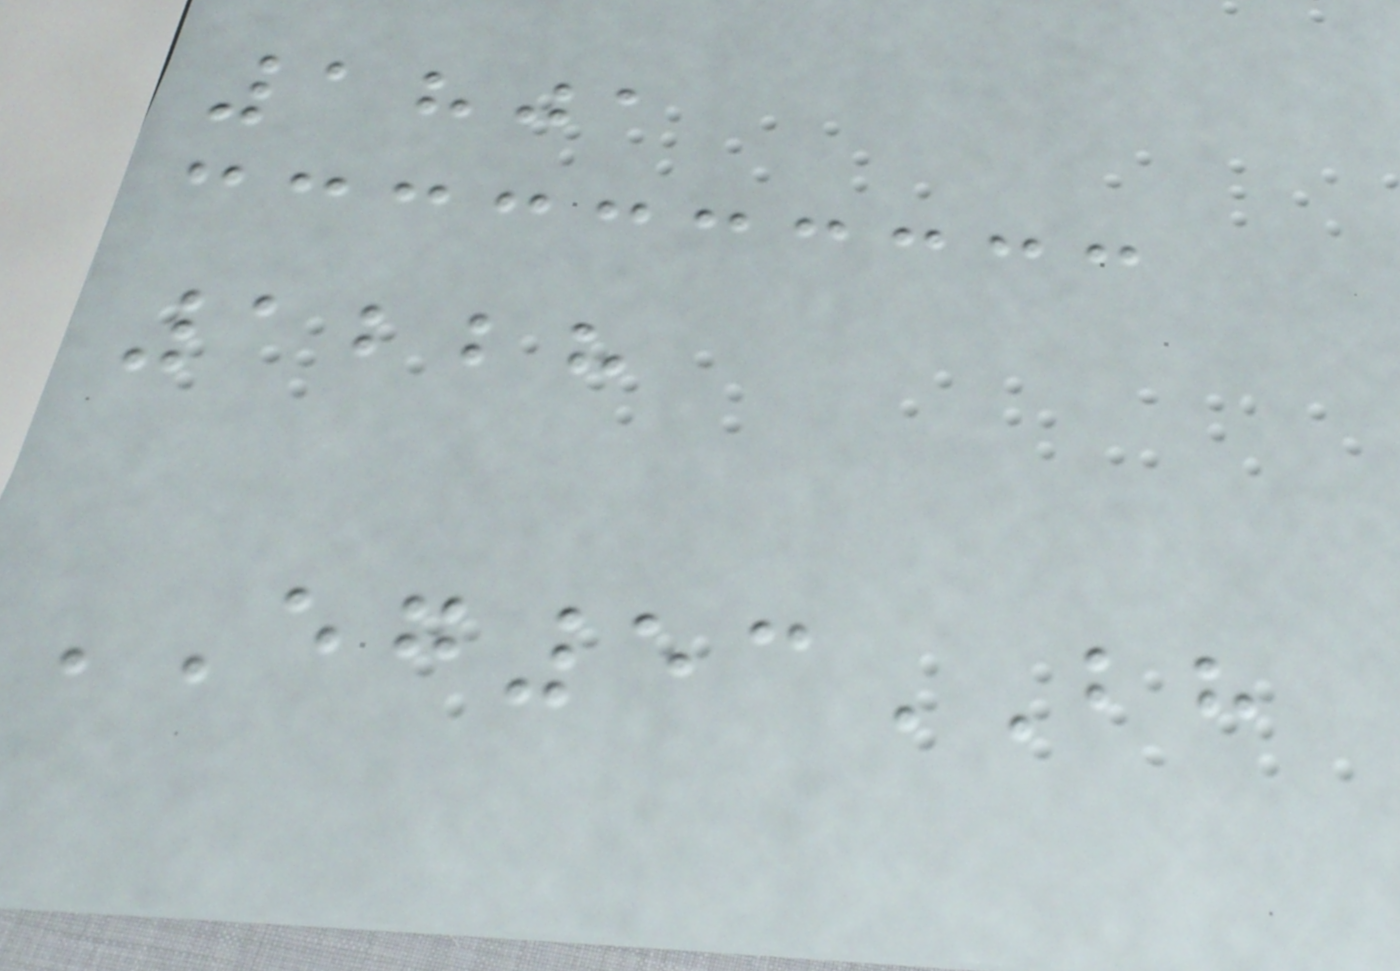1801
1228
EG53BH
